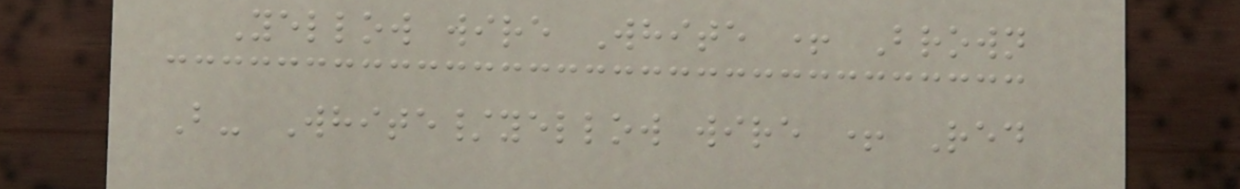Yellow wire White + Brown
B- White/yellow wire + Red
